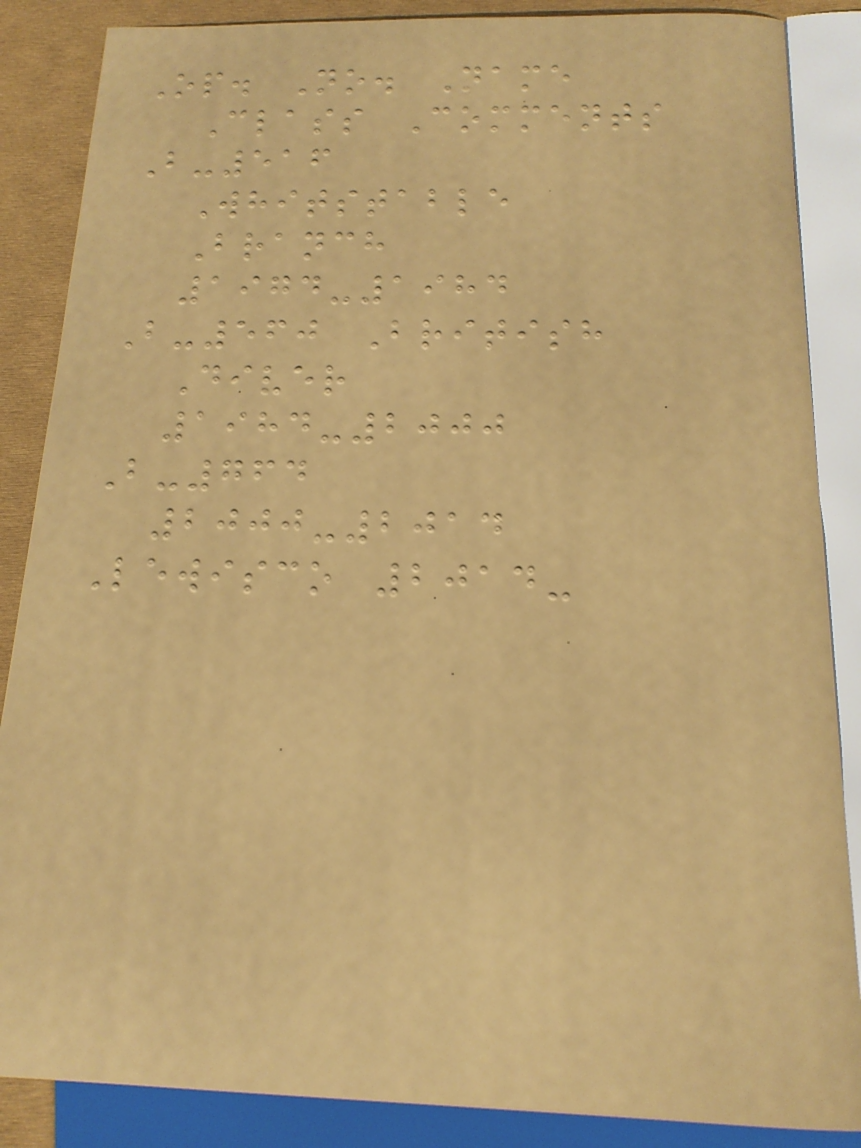Op. No. Name
Class Comments
B-516
Whitstable
Branch
1974-1984
B-560 British
Diver
1984-2000
B-764
2000-2014
Lewisco 2014-
